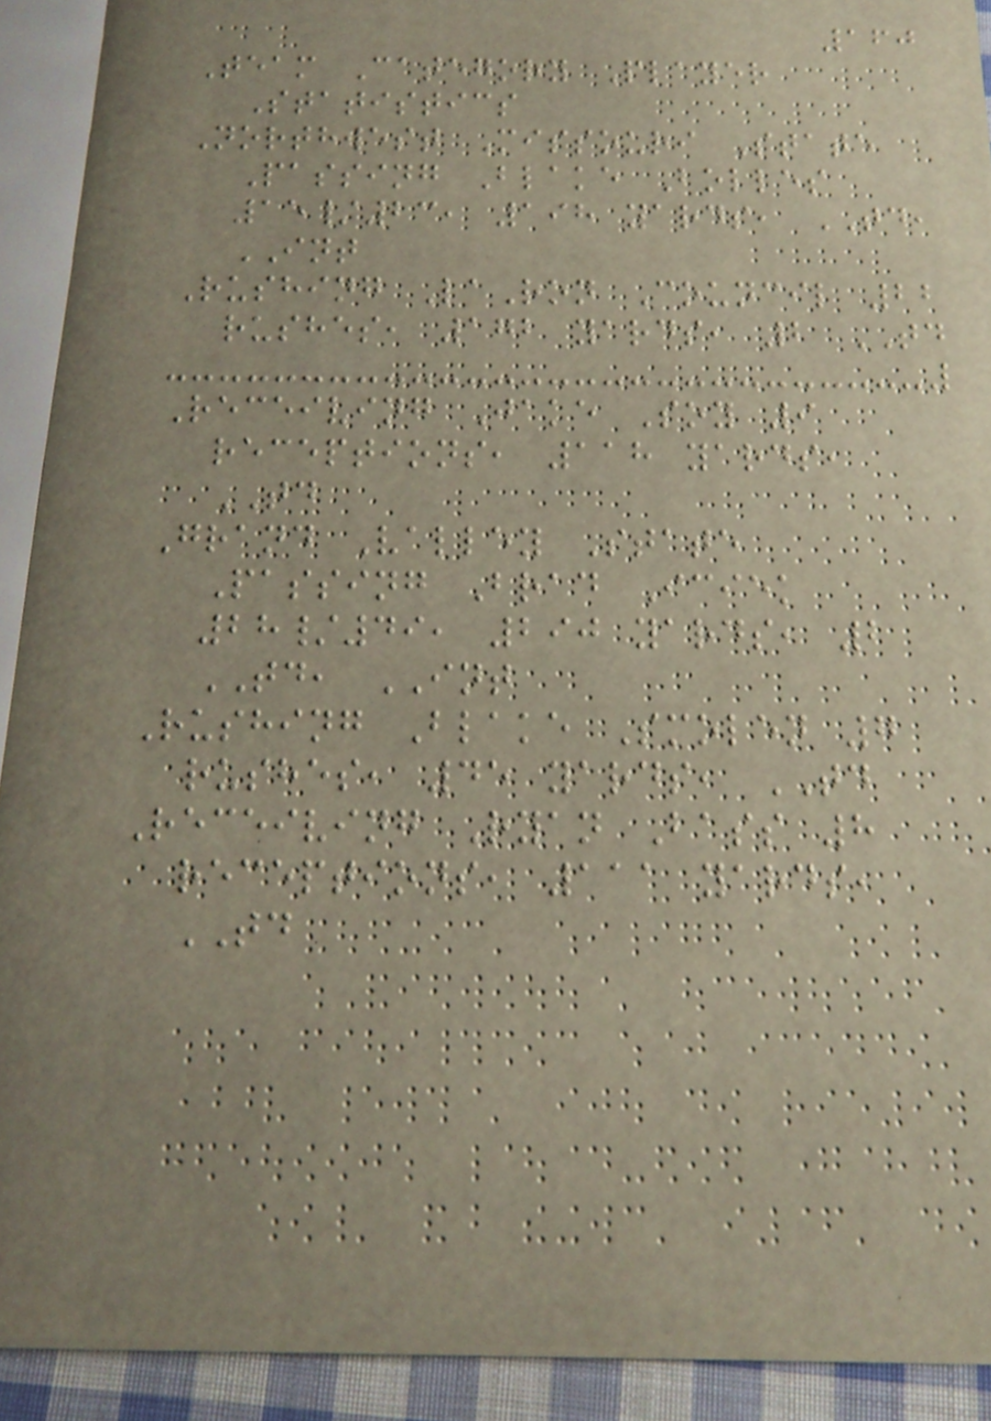160
Team Category Player
Statistics
Northwest Missouri State
Passing Blake Bolles
15/23, 198 yards, TD,
INT
Rushing LaRon Council 22
rushes, 172 yards, 2 TD
Receiving Jake Soy 9
receptions, 118 yards,
TD
Grand Valley State
Passing Brad Iciek
28/49, 290 yards, 2
TD, INT
Rushing Blake Smolen 7
rushes, 45 yards, TD
Receiving Ryan Bass 8
receptions, 111 yards,
TD
